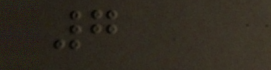7
